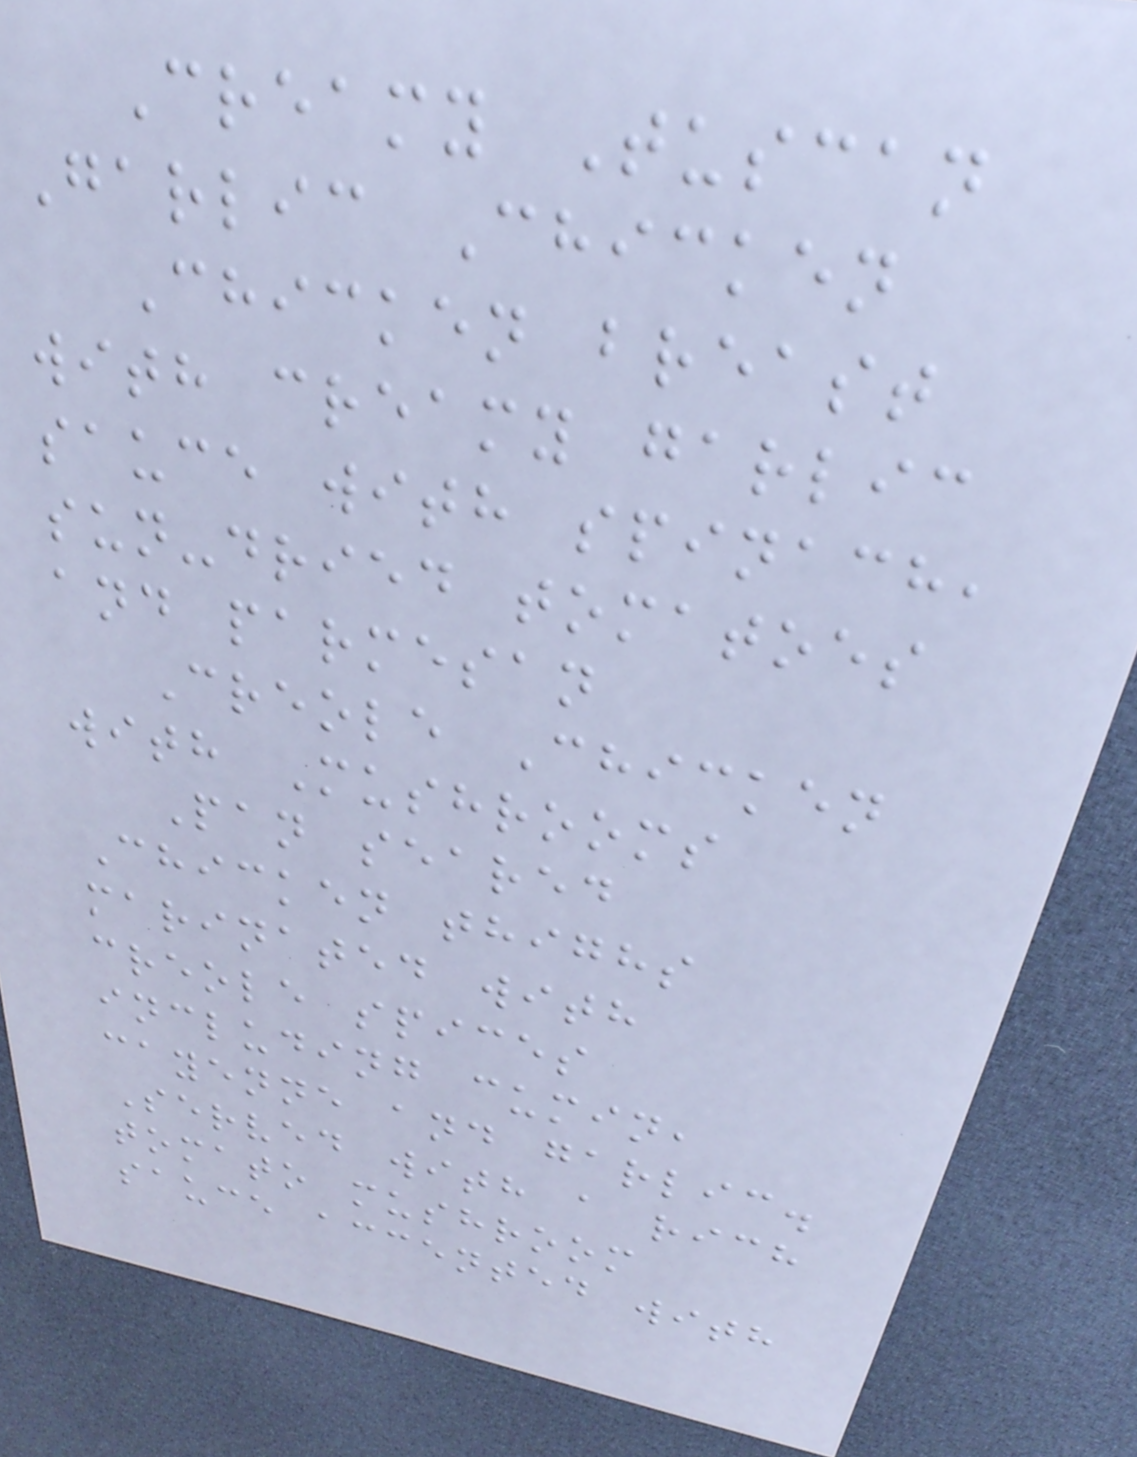Creamy Tuscan
Garlic Chicken
Chicken breast
with creamy garlic
sauce with spinach,
sun-dried tomatoes
and parmesan
Creole Chicken
with Mushrooms
Pan seared
Chicken thighs
marinated with
creole spices
including cumin,
cayenne and garlic.
Served with a rich
tomato mushroom
sauce accented with
